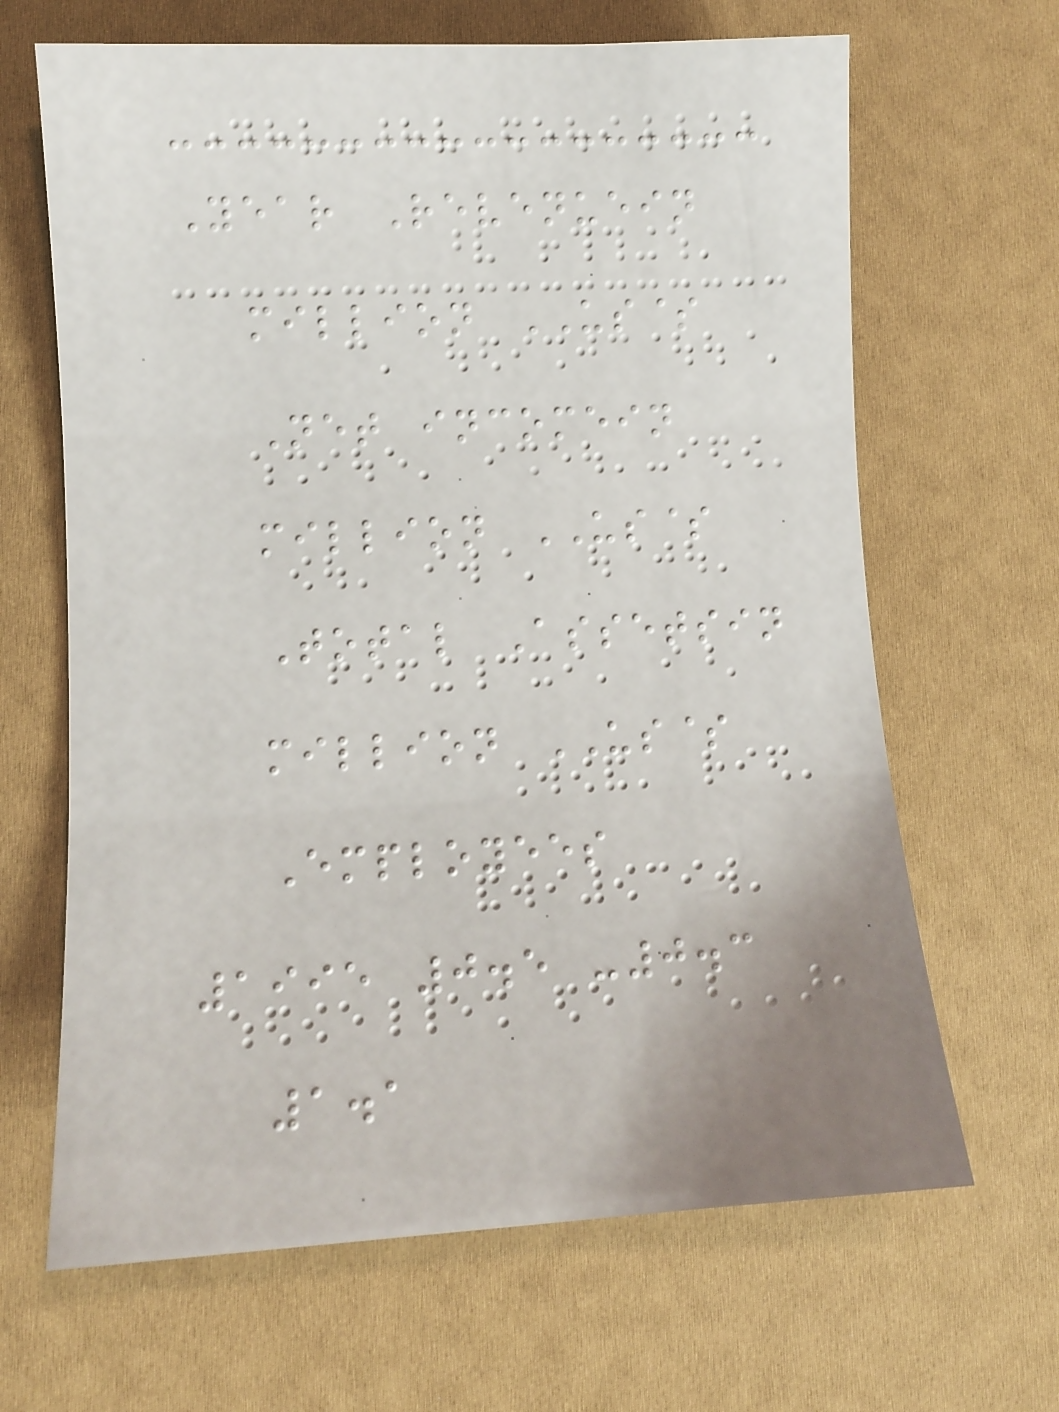Year Revenuein
million US$
Net incomein
million US$
Total Assetsin
million US$
Employees
1995 0.5 -0.3
1.1
